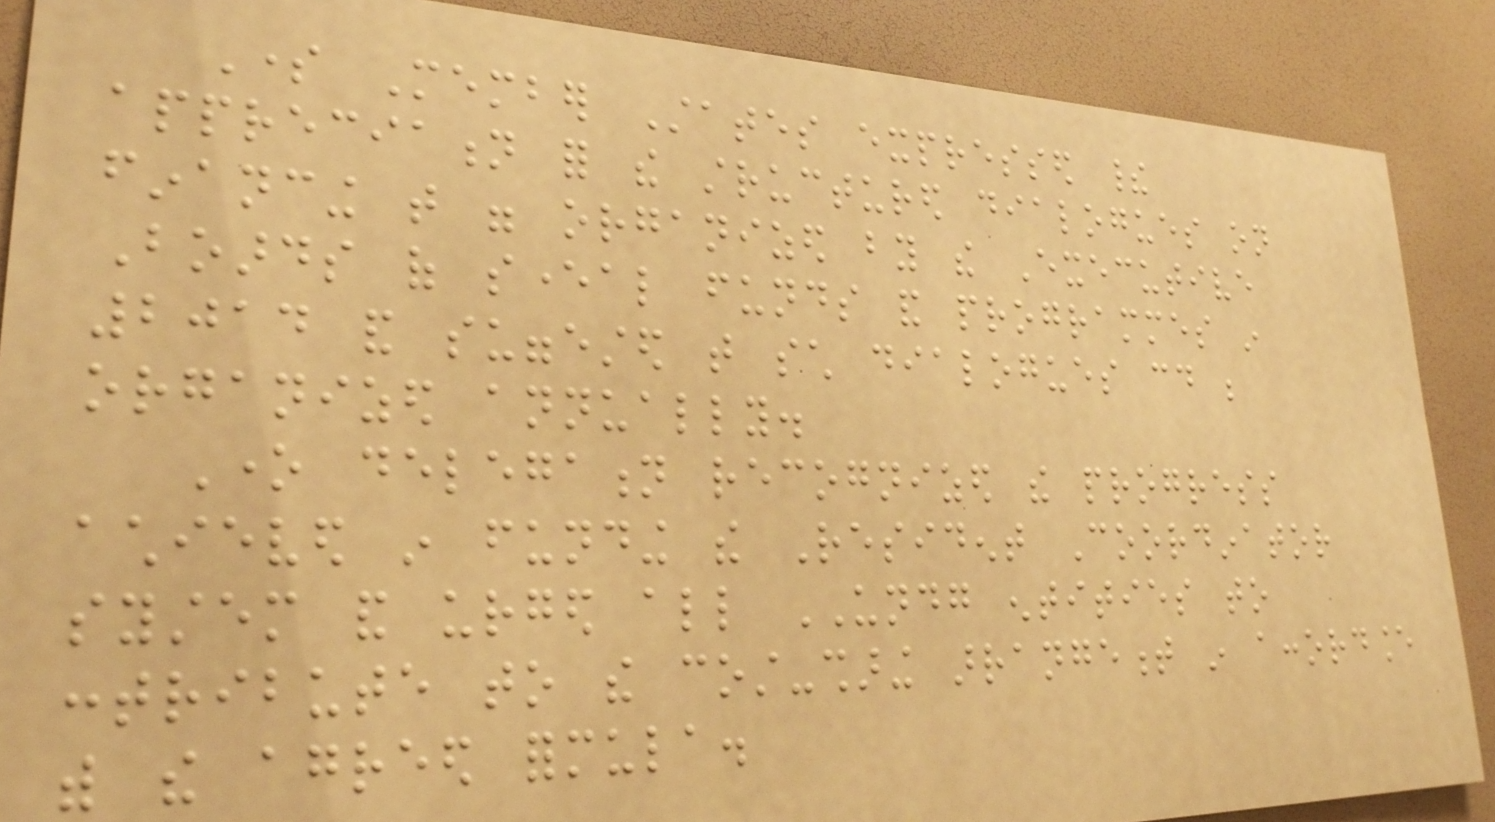Some Member States expressed their
appreciation for the structured dialogues on
financing that were organized by the Executive
Boards of several funds and programmes in
2014 and suggested that such dialogues could be
organized annually.
One delegation recognized the progress
achieved in funding the Resident Coordinator
system and urged all UNDG entities to
contribute to the cost-sharing arrangement in accordance
with the agreed formula.
